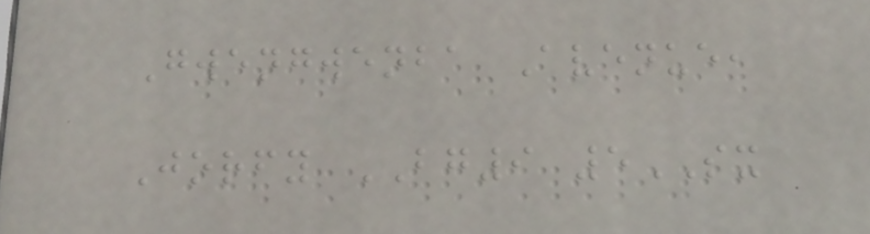Gwengwenba Avenue,
Jorfy BG9 5SX
